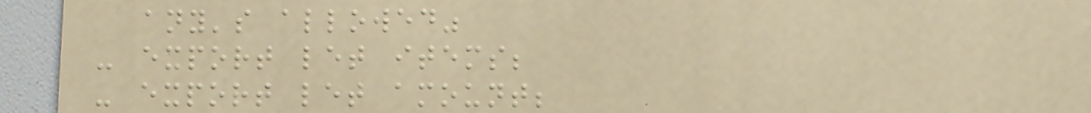any's allowed"
- export let items;
- export let amount;
